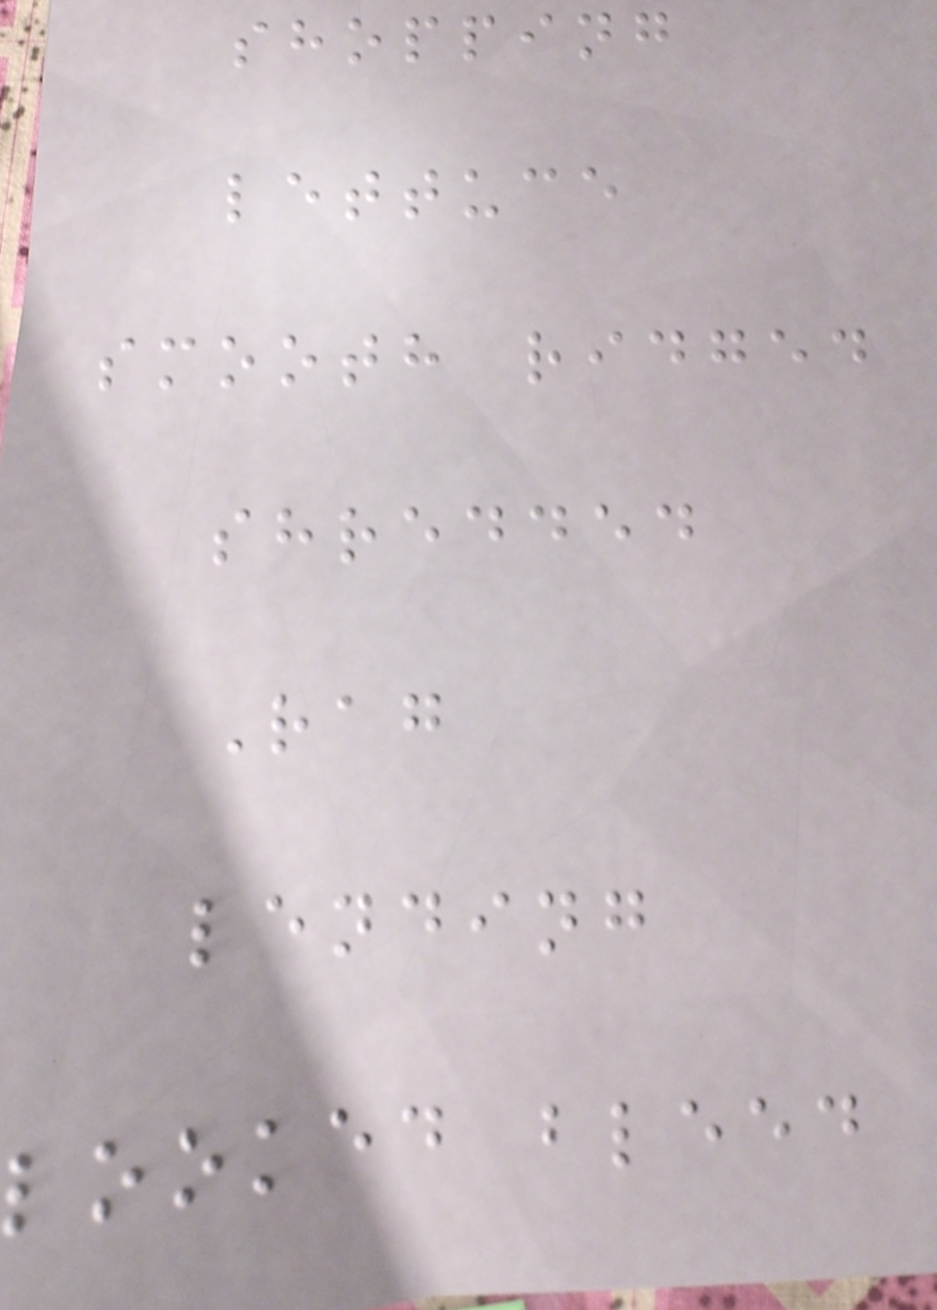shopping
lettuce
smooth ridged
shredded
Rag
lending
looked bleed
